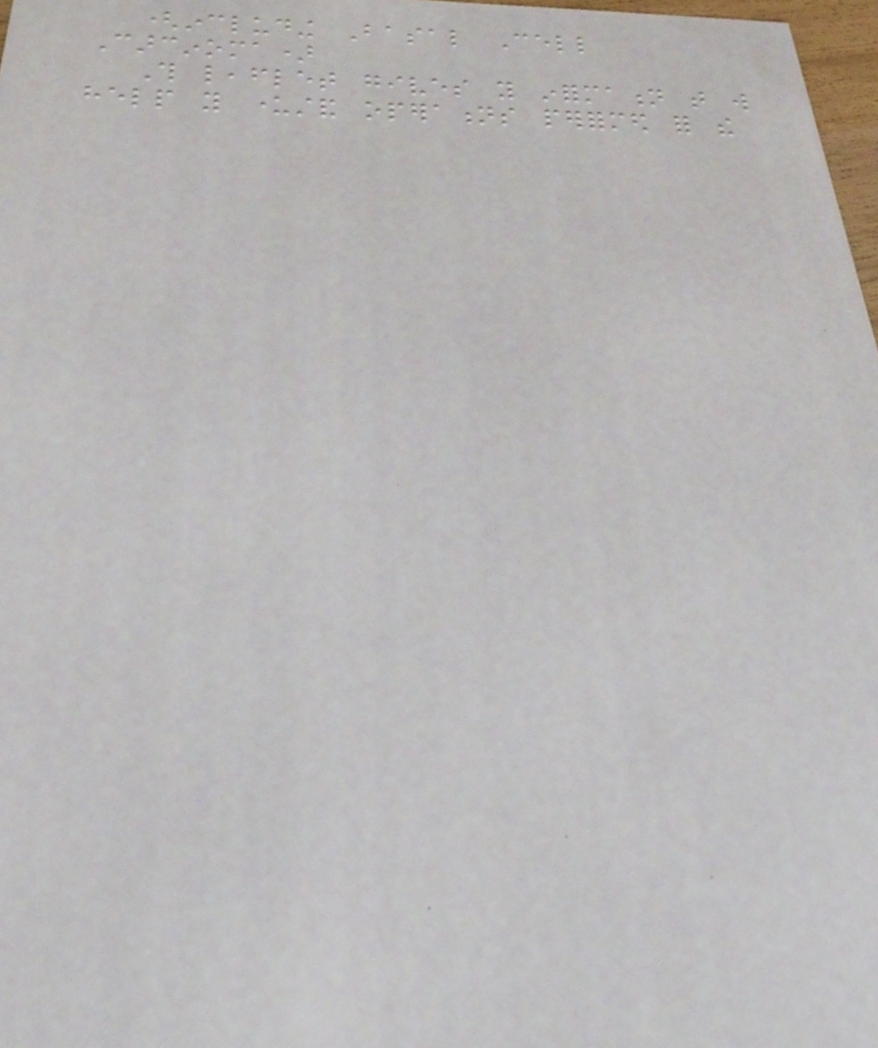(including Basal Cell
Carcinoma)
This leaflet gives you information that will
help you understand operations performed for the
